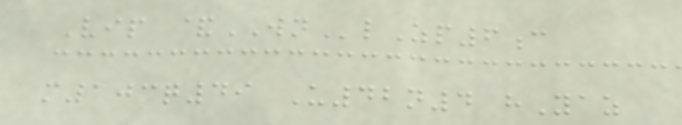Vip &WNlZp6c
m103q49 U42n4 hYaz
